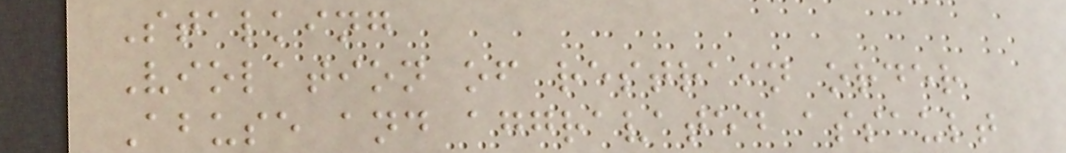Stalking
Violation of restrain order
Abuse and aggravated assault
